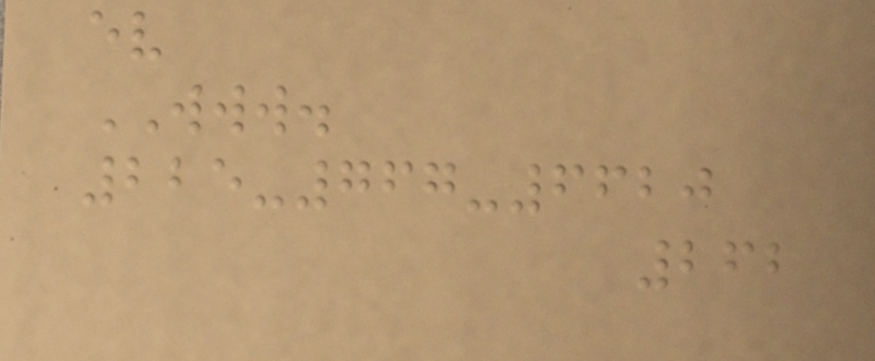ev
WWW.
225-767-6620
262
